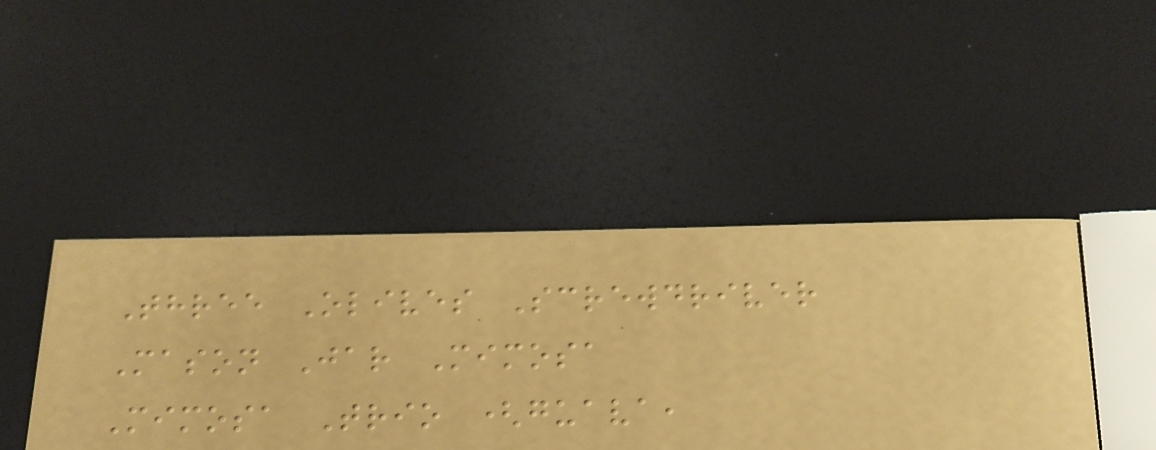Three Olives Screwdriver
Mason Jar Mimosa
Mimosa Trio (guava,
